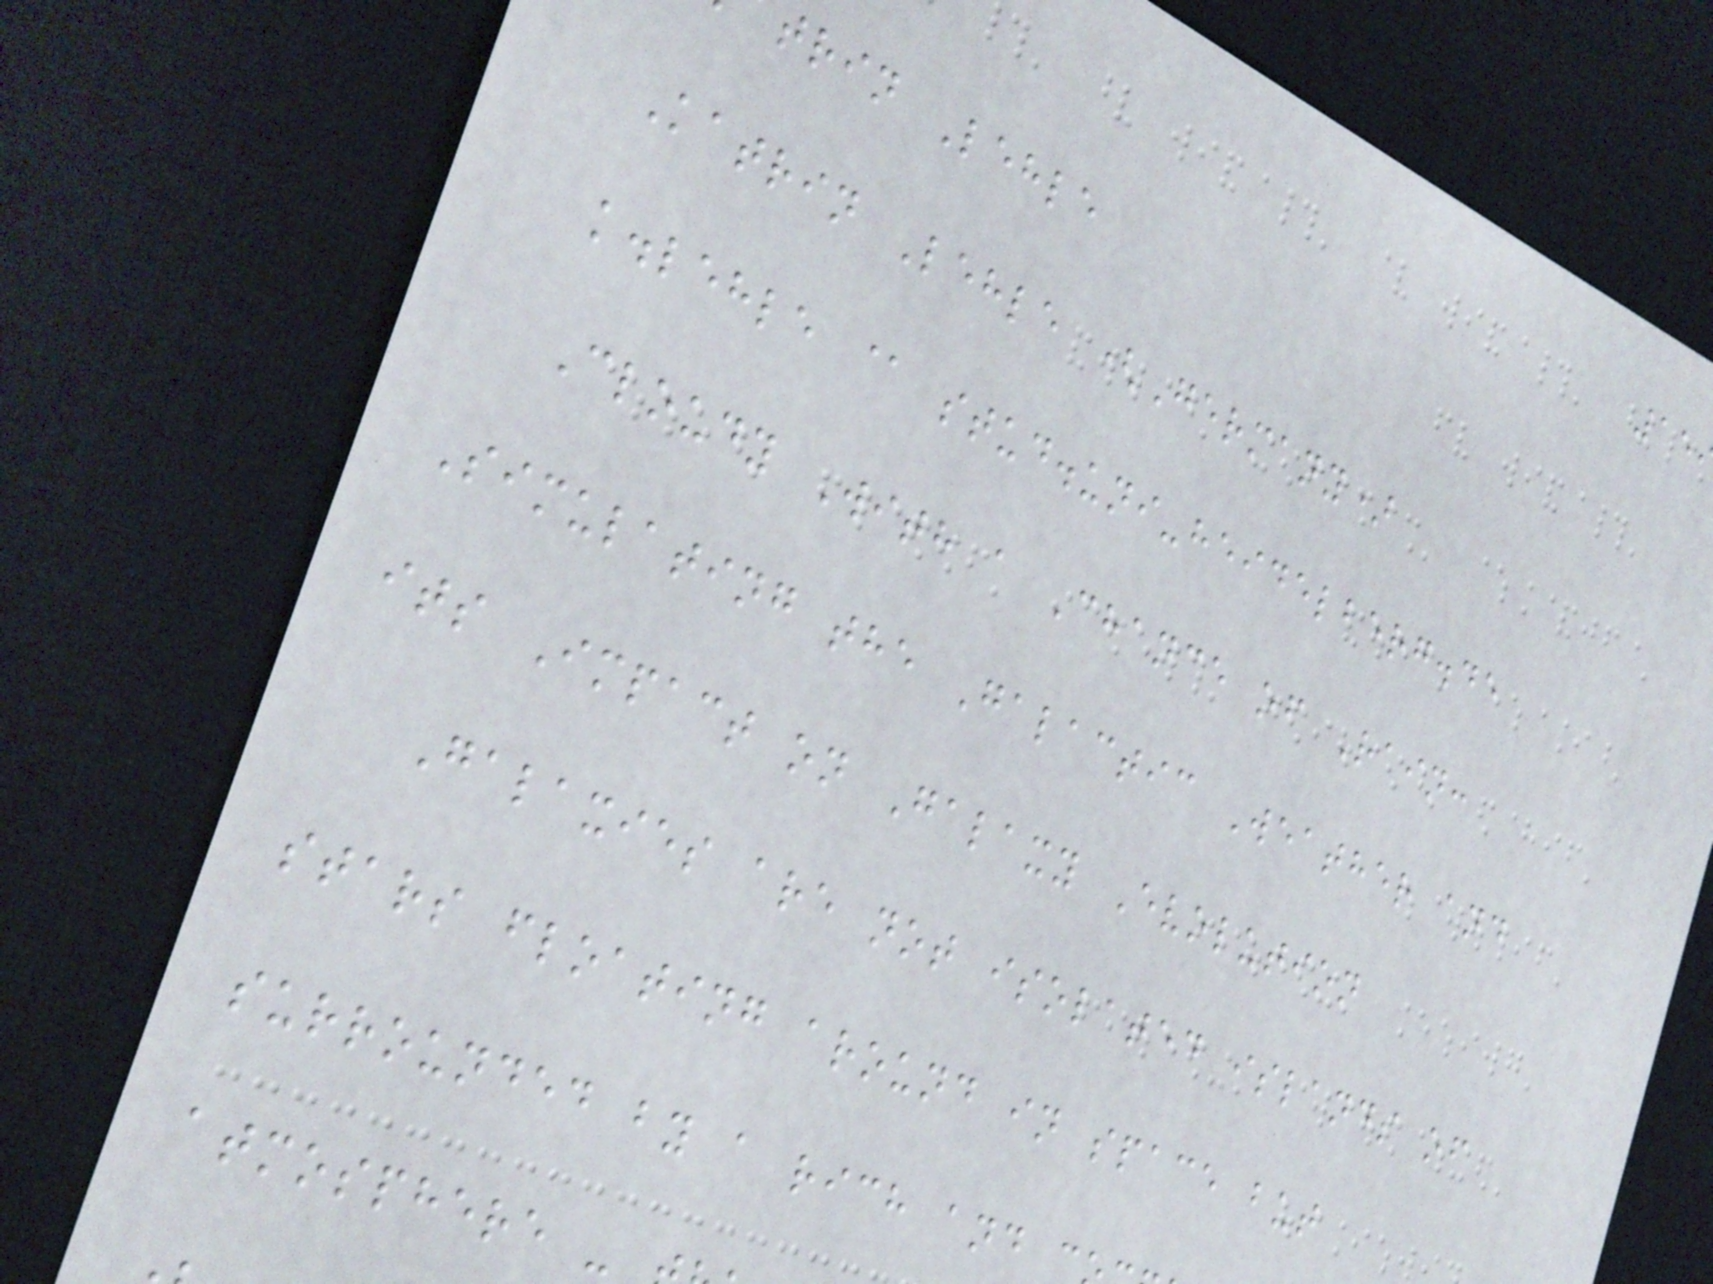trin Lehle
Katrin Lehle (Germany)
k.lehle @ stud.uni-heidelberg.de
Cloudy With a Chance of Rain:
Simulating the Galactic Weather and
its Impact on Galaxy Evolution
Galaxies are not isolated islands of
stars floating around in space but
surrounded by a rich and c
atmosphere -
